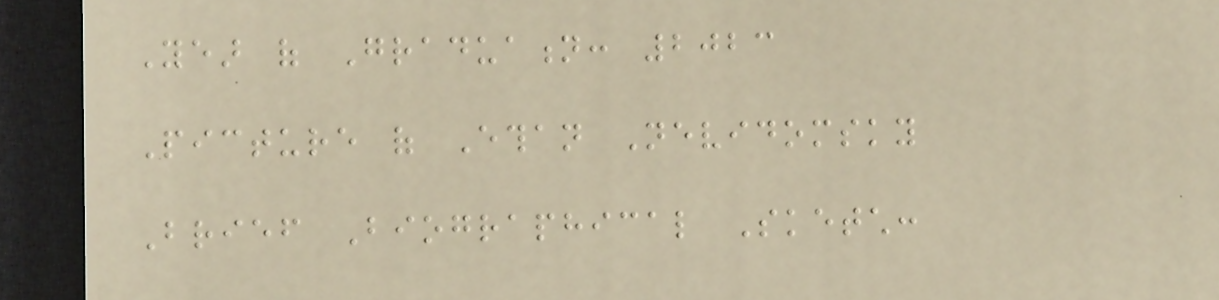Year of Graduation: 2023
Picture of Ethan Nevidomsky
Brief Biographical Sketch:
